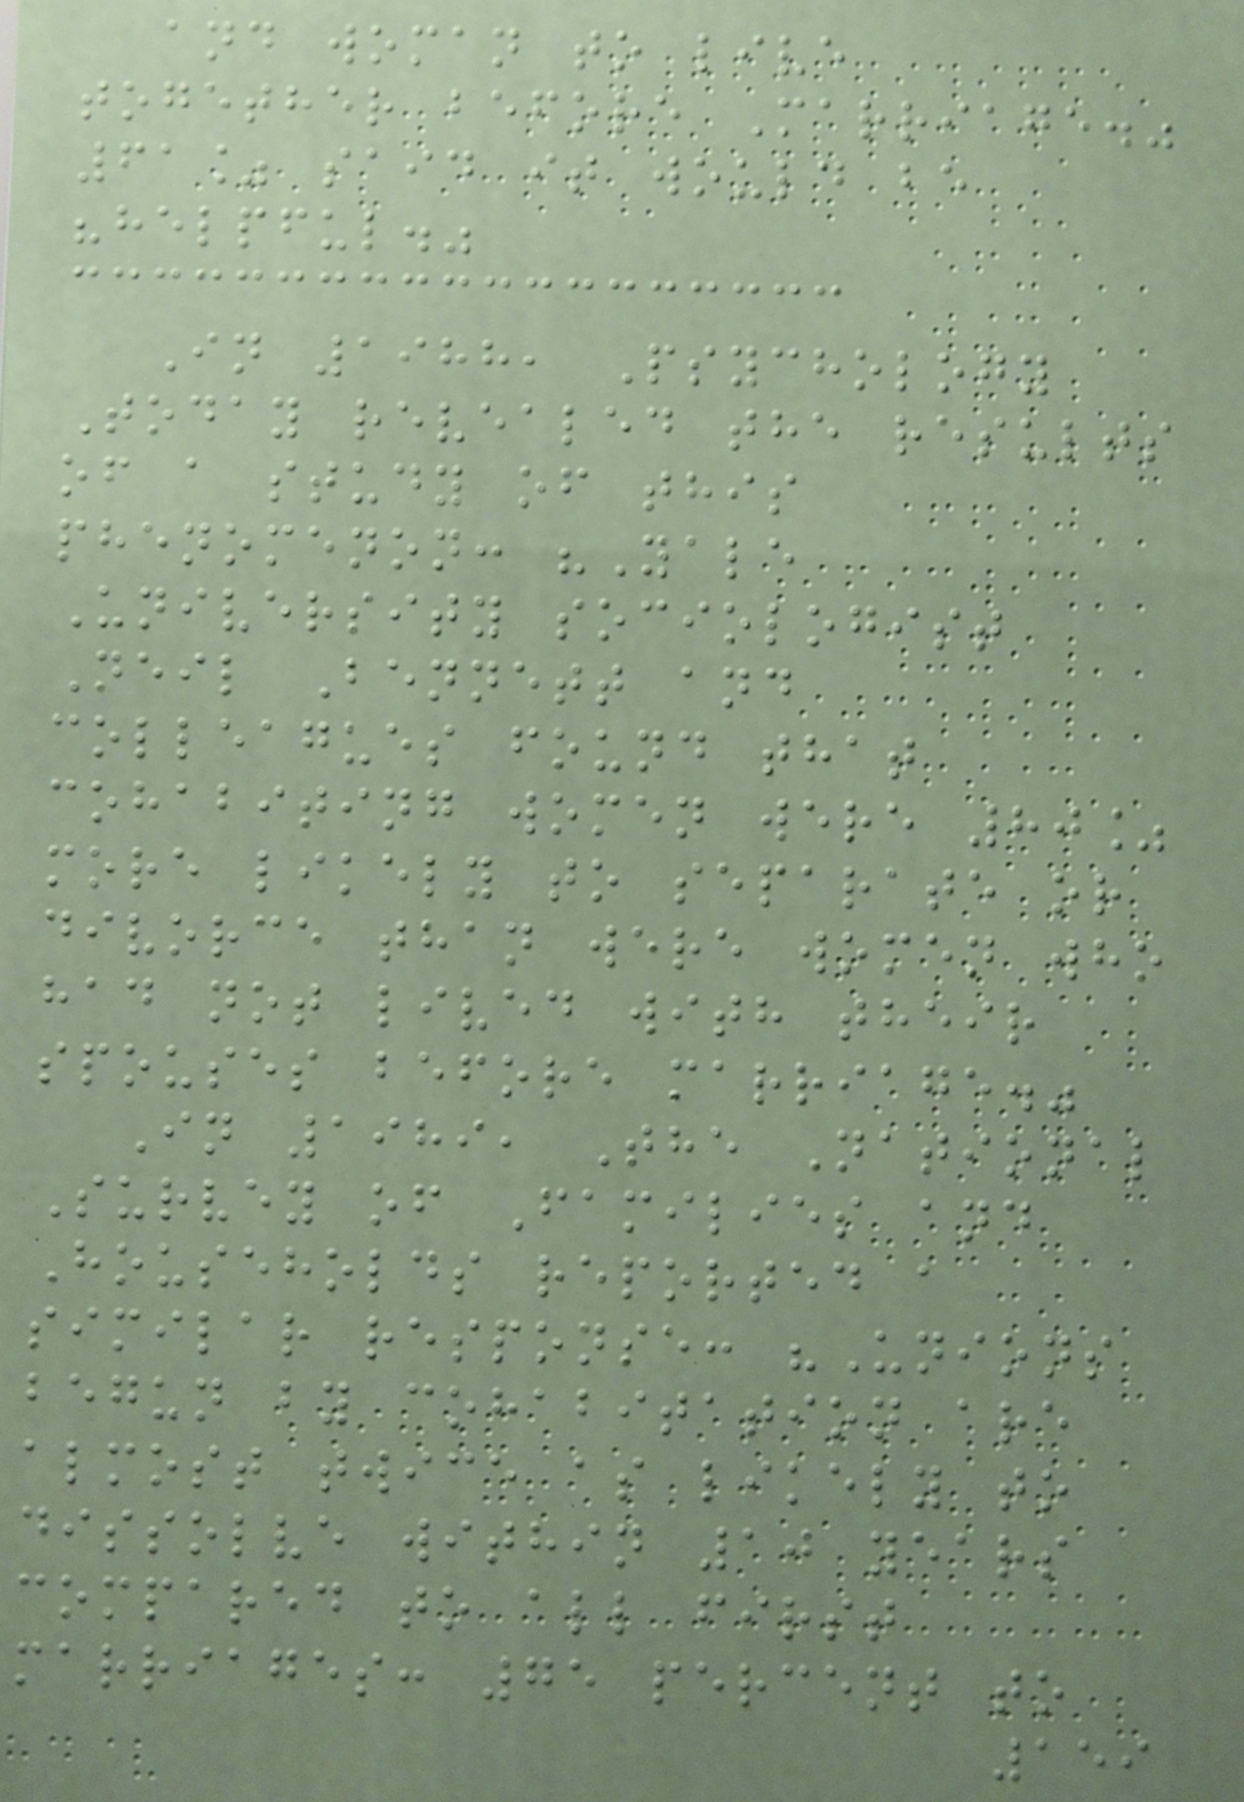and woman to live
together before Marriage."
61% said it would be
"helpful."
In 1988, Psychology
Today revealed the results
of a study of this
phenomenon: "Yale
University sociologist
Neil Bennett and
colleagues found that
cohabiting women were 80%
more likely to separate or
divorce than were women who
had not lived with their
spouses before marriage."
In 1989, The National
Survey of Families and
Households reported a
similar response: "Unions
begun by cohabitation are
almost twice as likely to
dissolve within 10 years
compared to all first
marriages: 75 percent to
159
